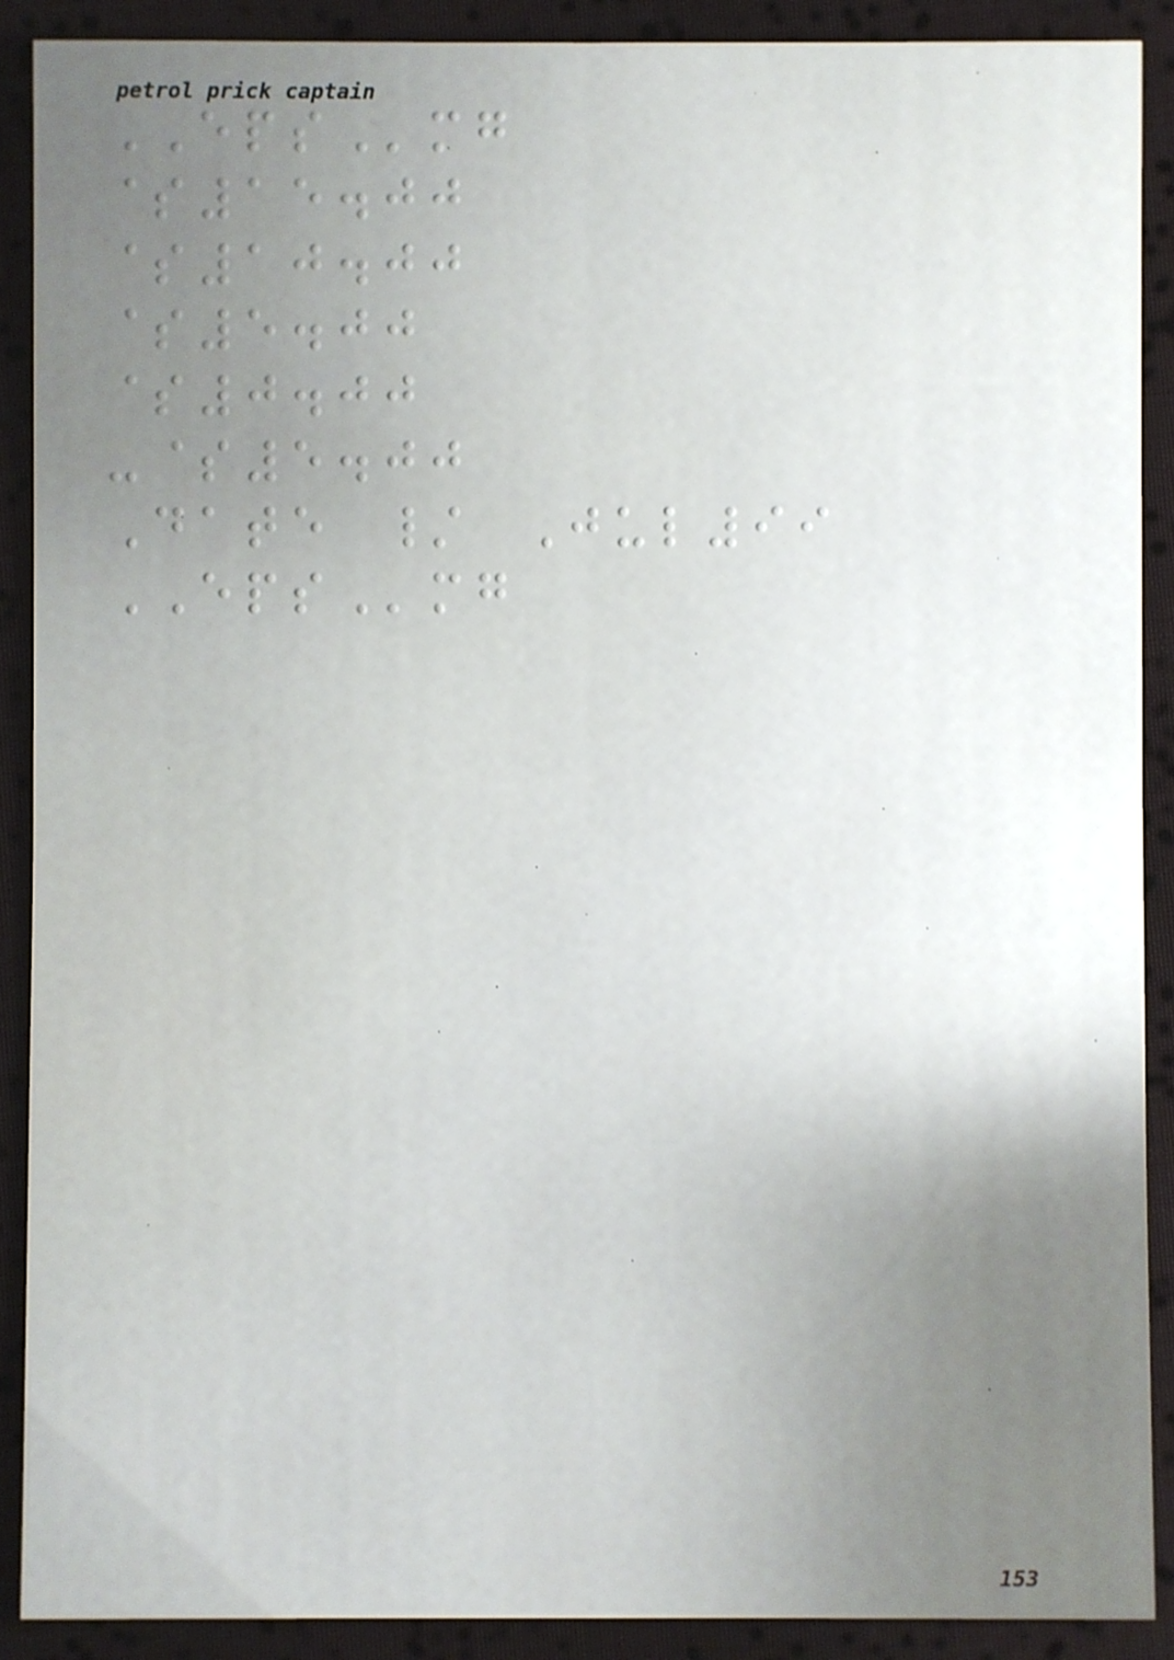EPSmg
$15.00
$10.00
$5.00
$0.00
-$5.00
Date / Jul99
EPSmg
